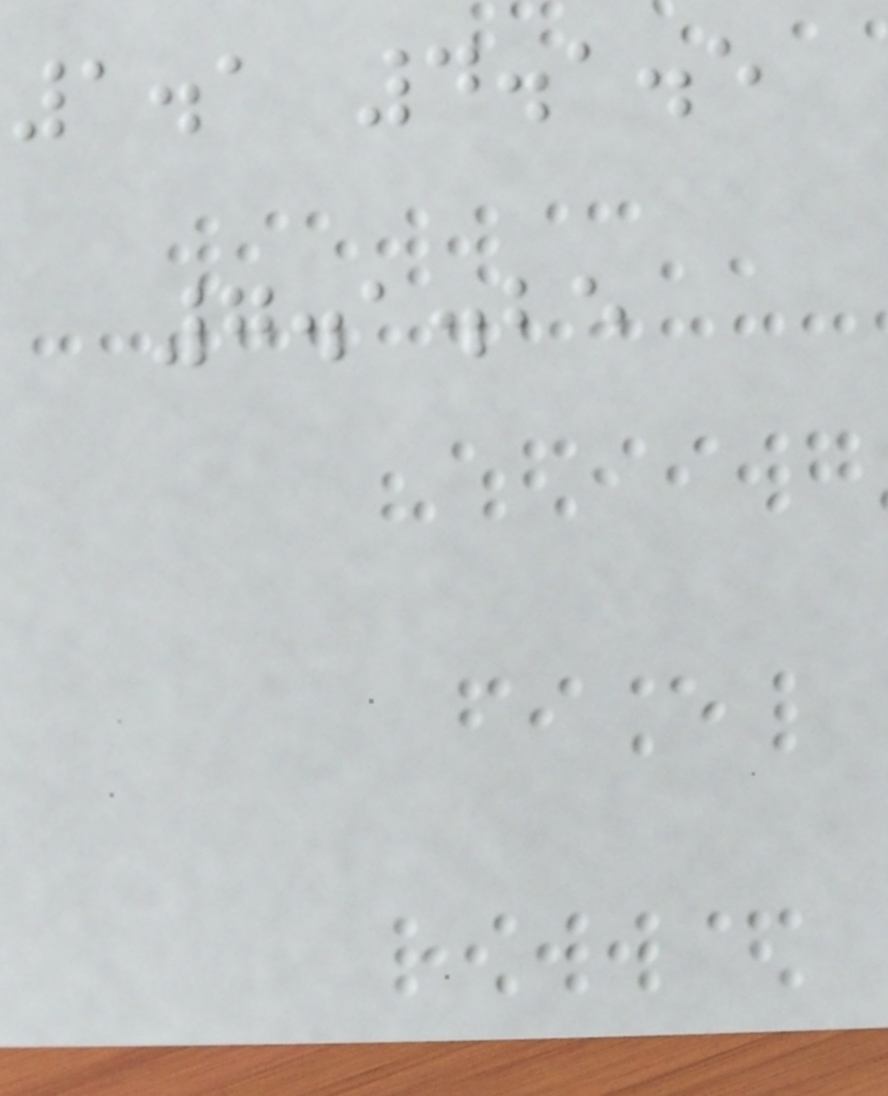1.1 4.1.5
7.1.25
